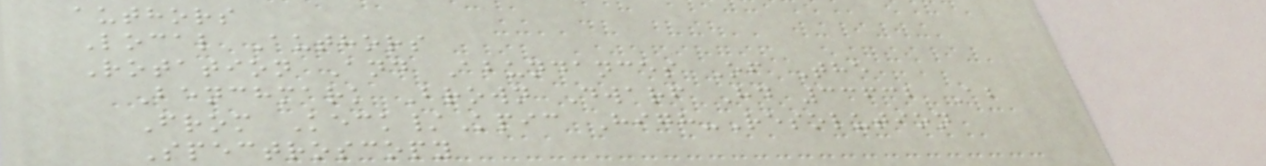authors
Local Authors
Rotation And Abundances Of The
Benchmark Brown Dwarf Hd 33632 Ab
From Keck/Kpic High-Resolution
Spectroscopy
